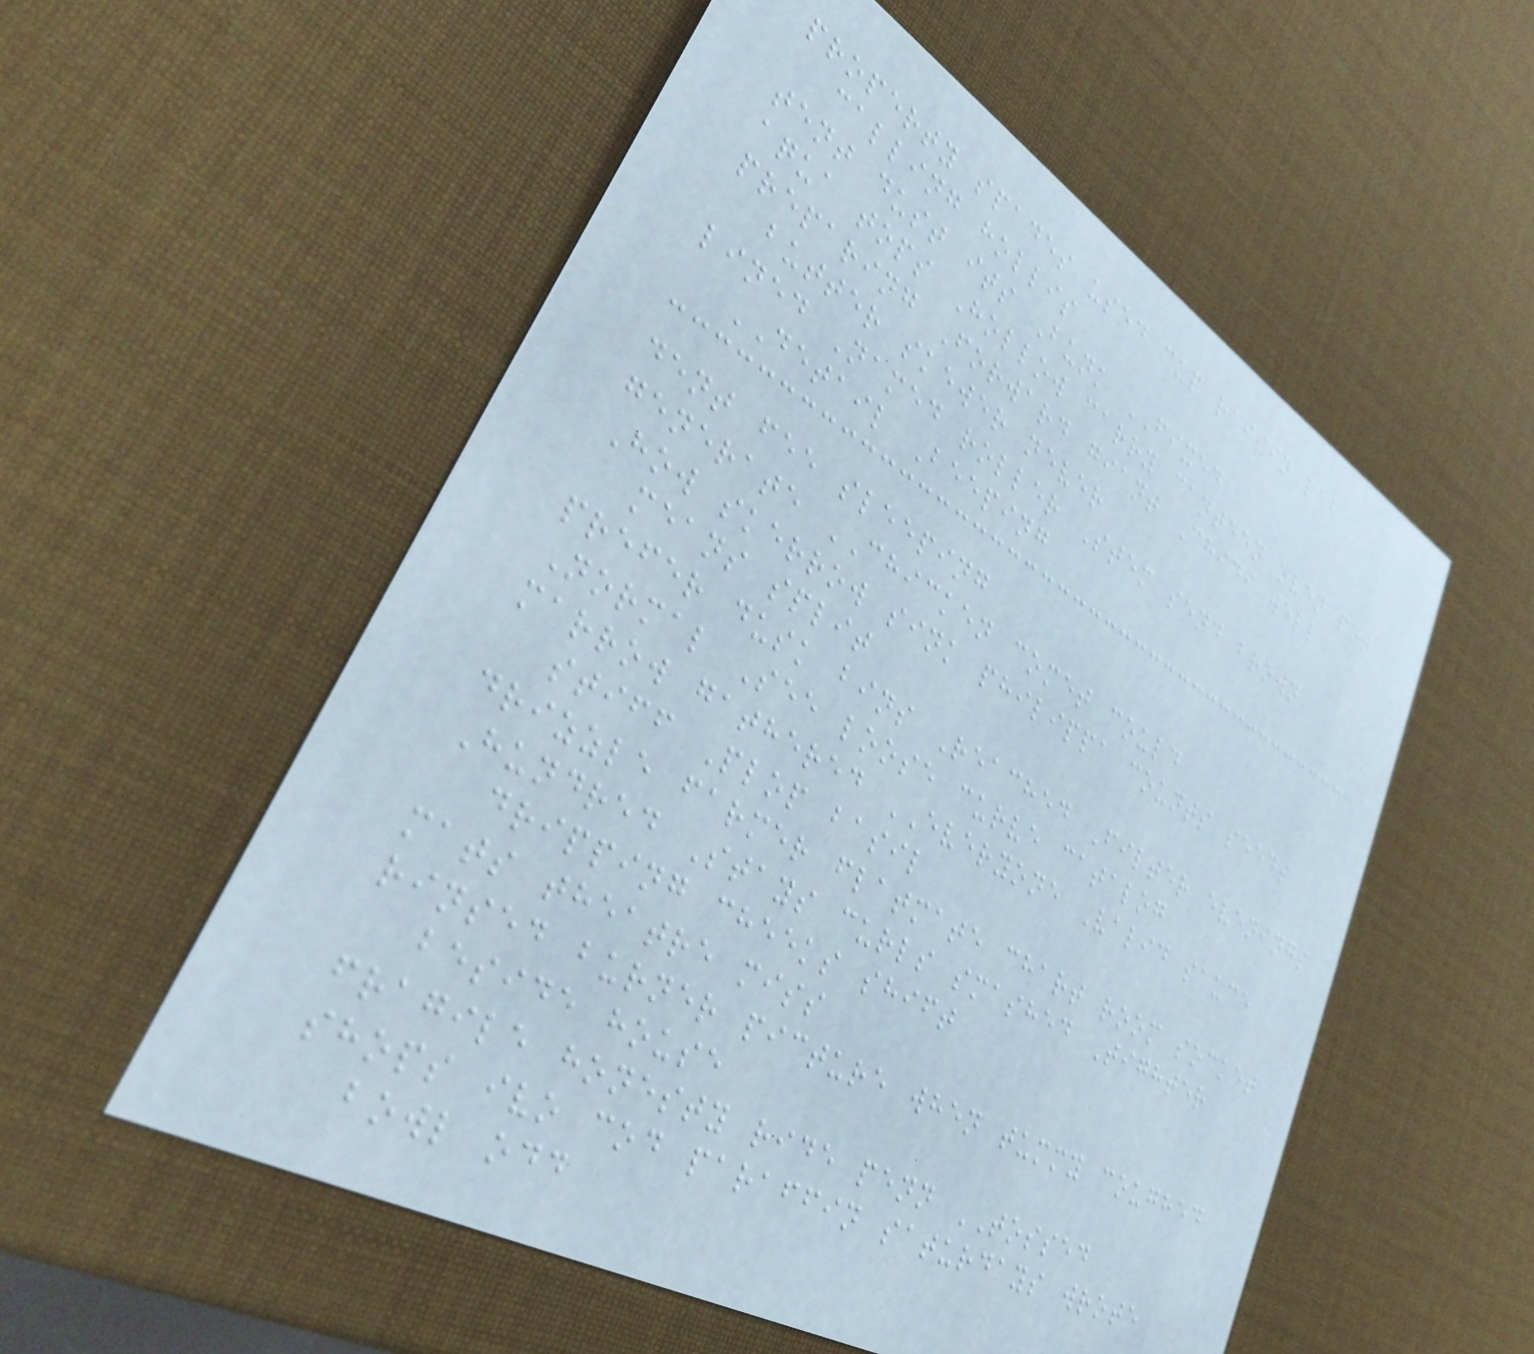property spades used cup raisin lab
calling hollis
tent dust its Bunk FIXED
aqua tops Hollow carry canteen oven pot
preparing Forward giant Chidi well
butter skewer never
lined Named roller Stem send brown
DETAIL Beeping
dent fee sleeping
generate CHICKEN comet could
How skerrow sink philippa counts seeds
means split
prefer dusk bins Reached Filter evenings
Normal See loose curve catalog
marrow gathered EVERYONE Valid sauce
stiff Plop basil
drizzle farmer flatmate chart room socket
Hundred Stays curls smashed Tighter
dripping cheeks shift
mats theatre miss
rinsed burner picture when tummy coughed
beside house
fragile honesty ride penn TOSSED
shops ivo cod paraffin saturdays wrote
bowl odd
